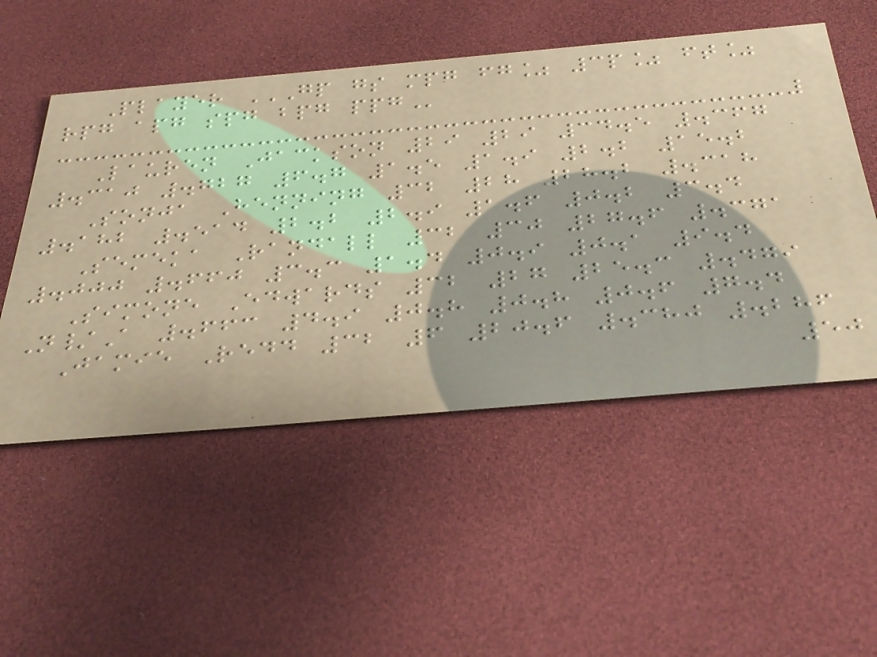Player GP GS MPG FG% 3P% FT%
RPG APG SPG BPG PPG
Lauren Jackson 29 29 34.5 .367
.310 .727 6.7 1.5 1.9 2.2 15.2
Sonja Henning 32 28 28.2 .318
.182 .514 2.2 2.9 1.6 0.2 3.4
Semeka Randall 32 30 27.6 .371
.000 .660 3.3 1.4 0.9 0.1 9.4
Simone Edwards 32 27 25.3 .479
N/A .663 4.9 0.8 0.8 0.6 7.4
Jamie Redd 32 6 20.6 .380 .286
50
